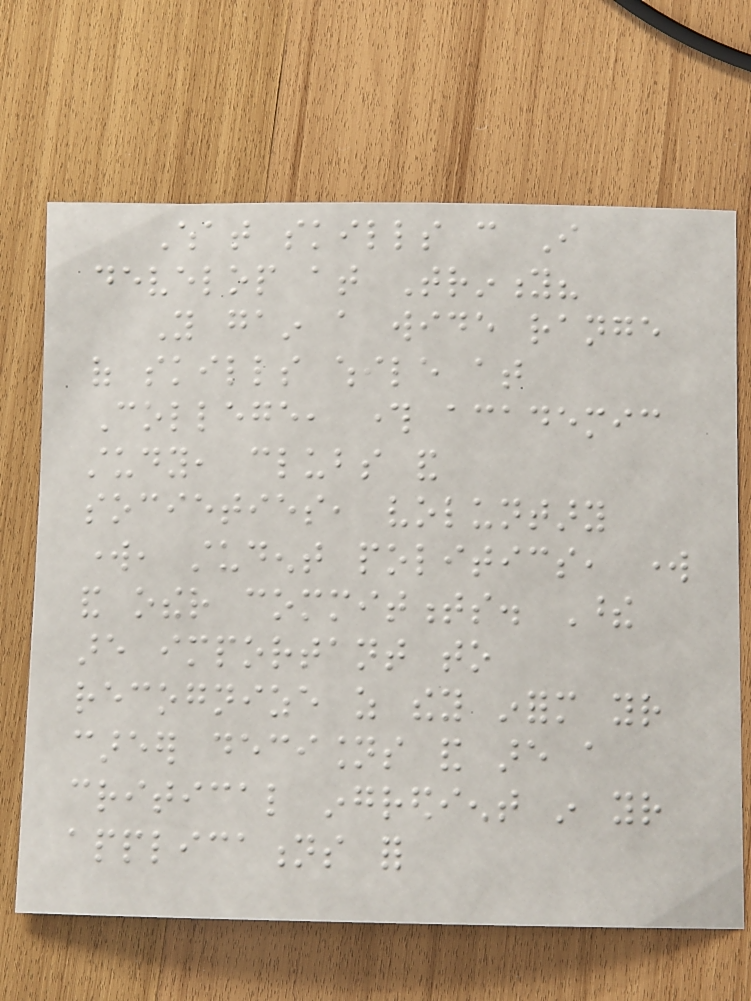What skills can I
develop at Trinity?
You gain a wide range
of skills while at
College, through academic
study, clubs and
societies, voluntary
work, student politics, work
and other commitments. These
are important to
recognize as they inform your
career decisions and are a
critical ingredient in your
applications for
